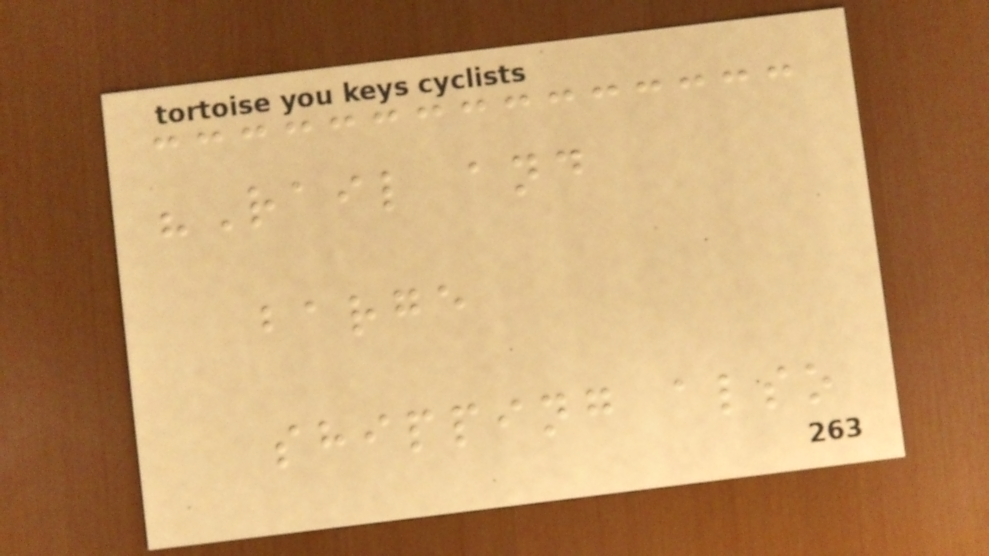"Rail and
barge
shipping also
